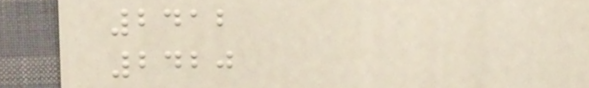2412
2420
